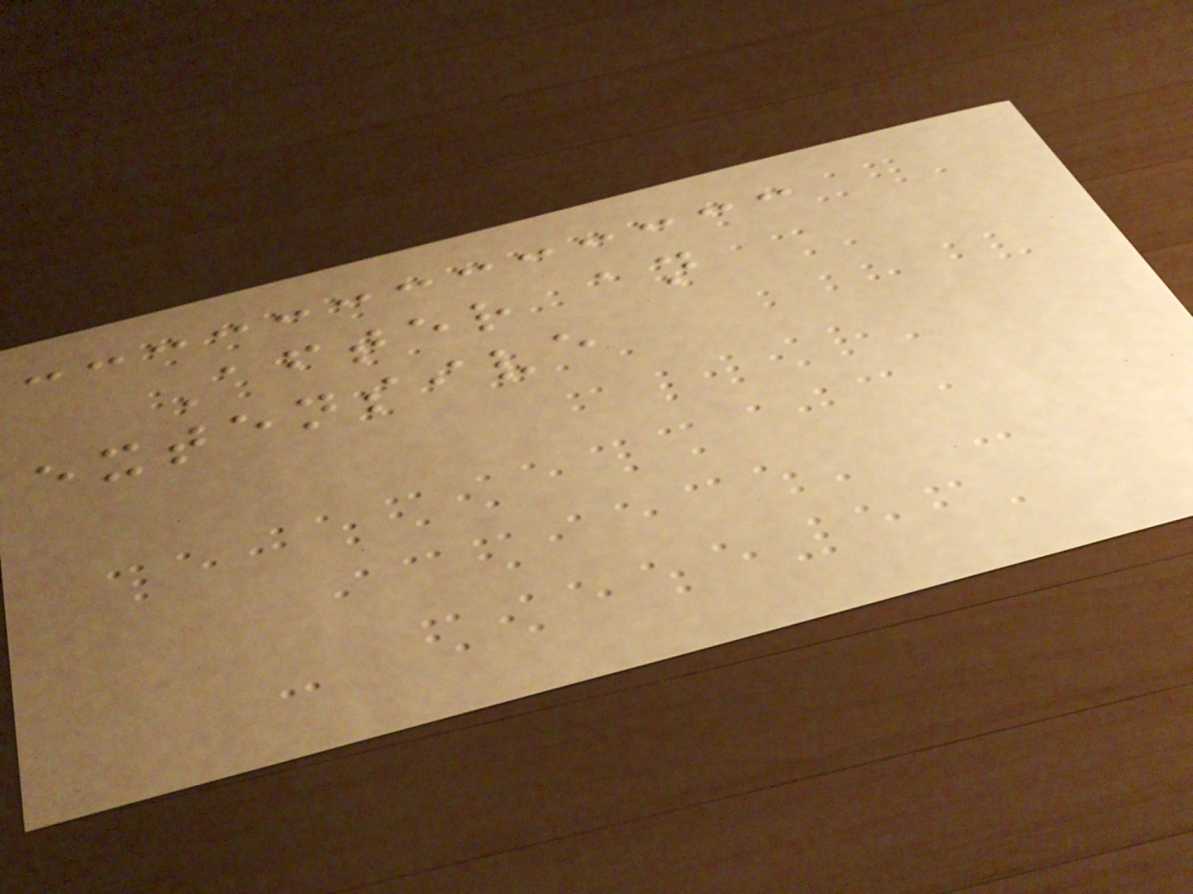After an
extensive
